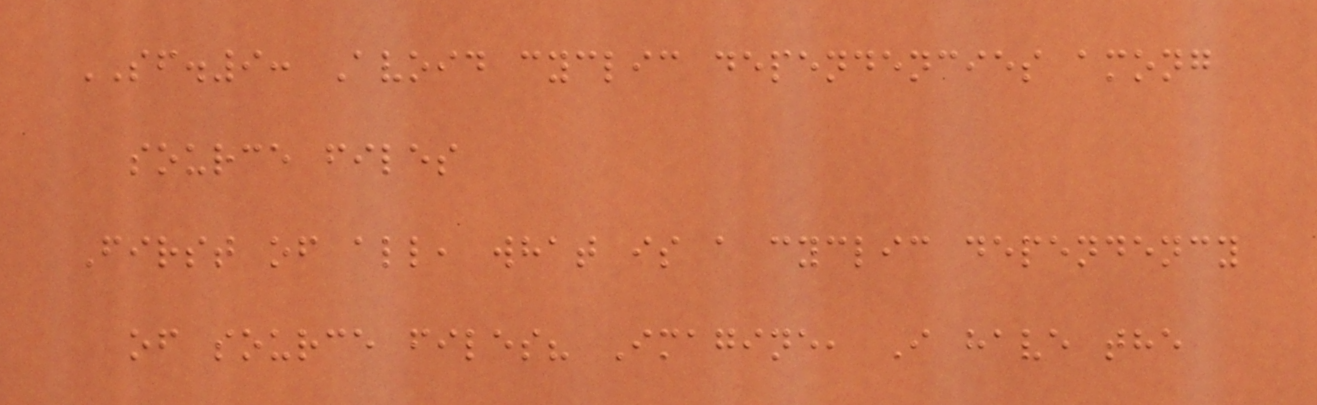SF.9: Avoid cyclic dependencies among
source files
First of all, what is a cyclic dependency
of source files? Imagine, I have the
